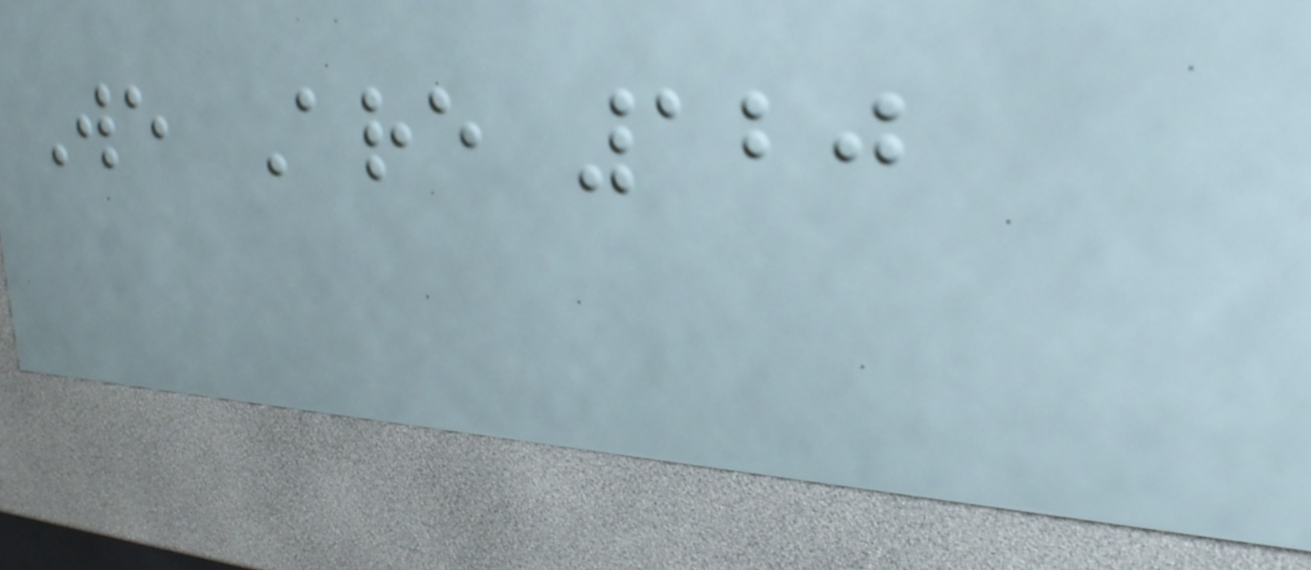We Are 120
